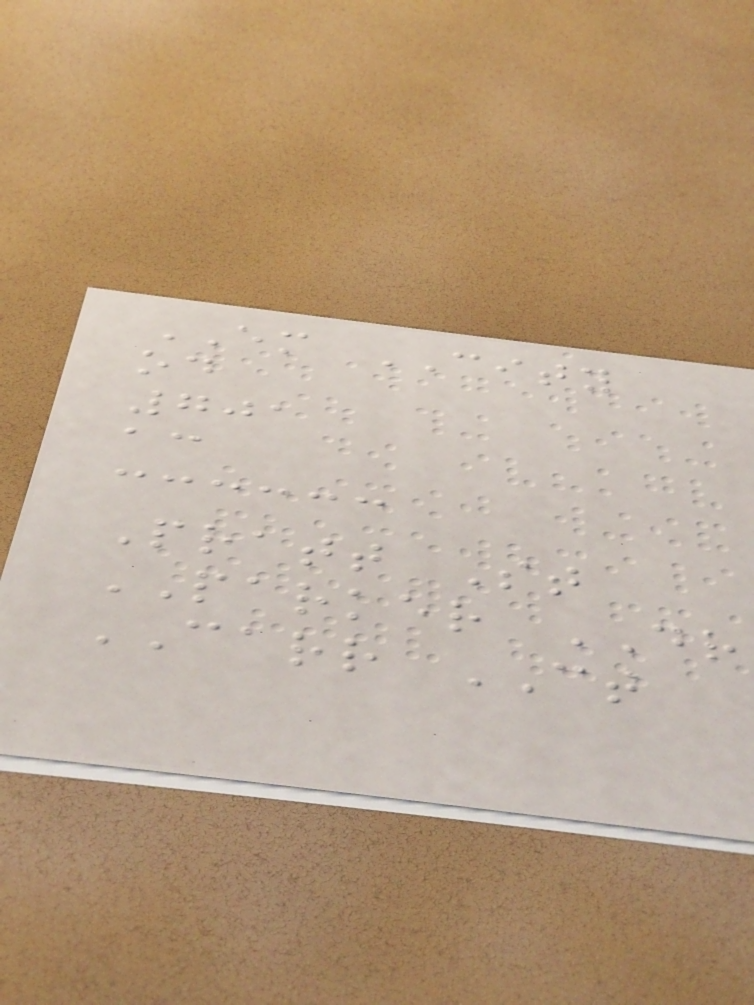EM CITY
od
701
ac
Pratt St
PARKER DR
CARR CT
